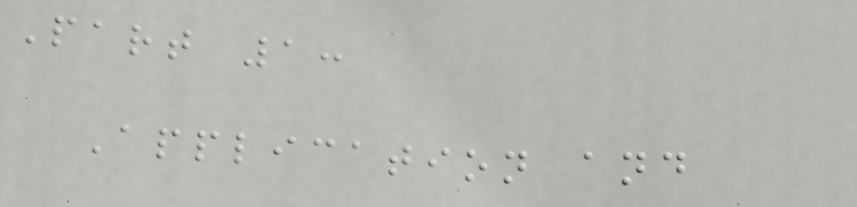Part 1:
Application and
